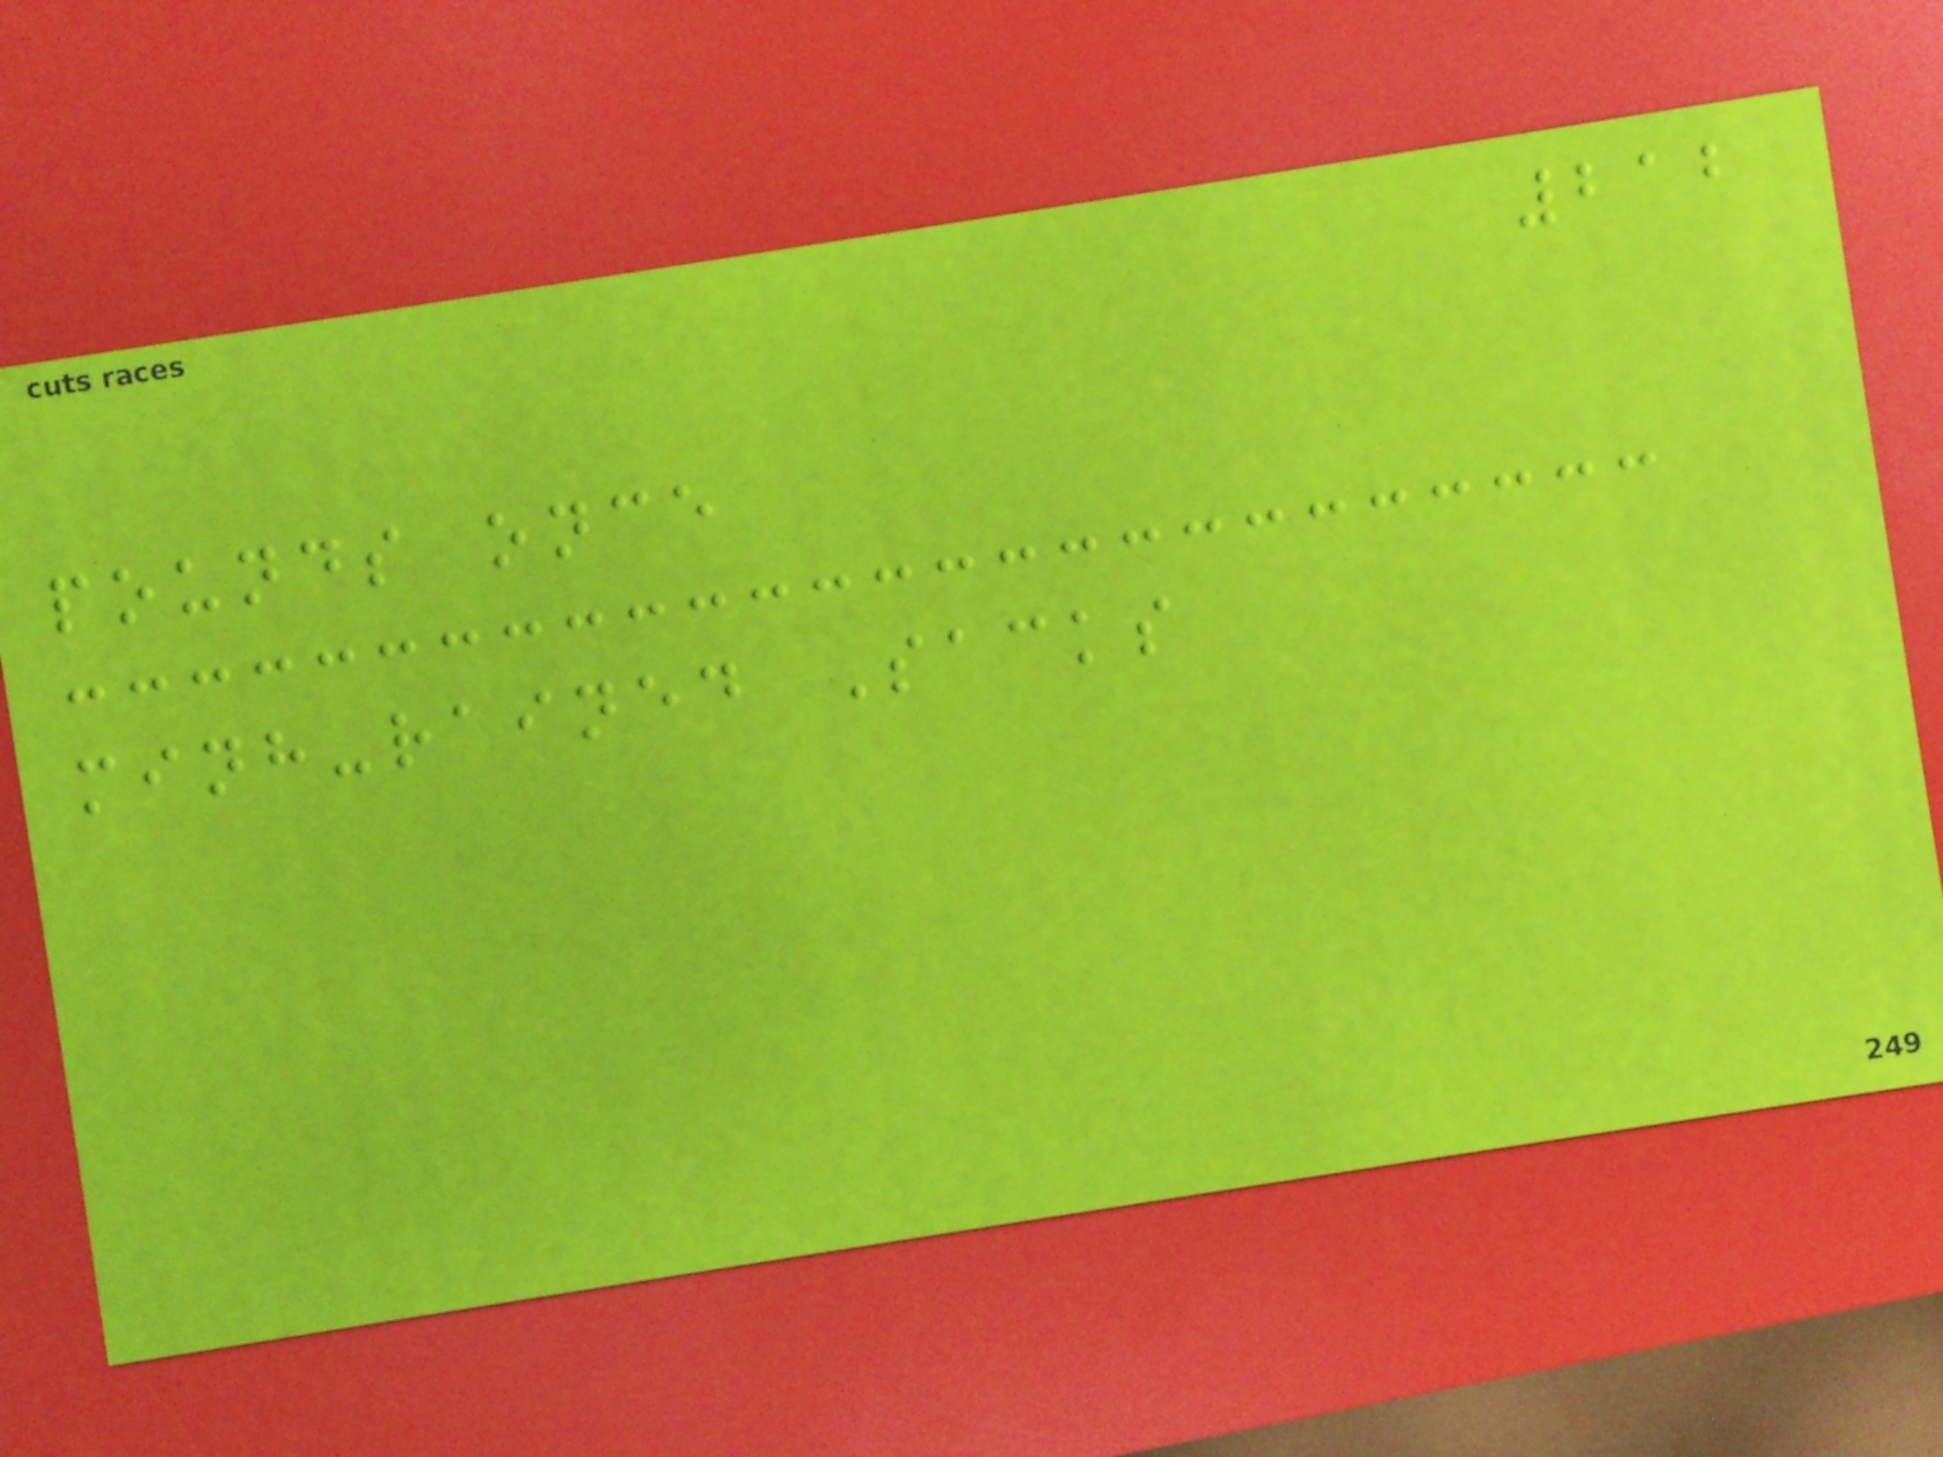212
pounds once
minh-rained Sacks
